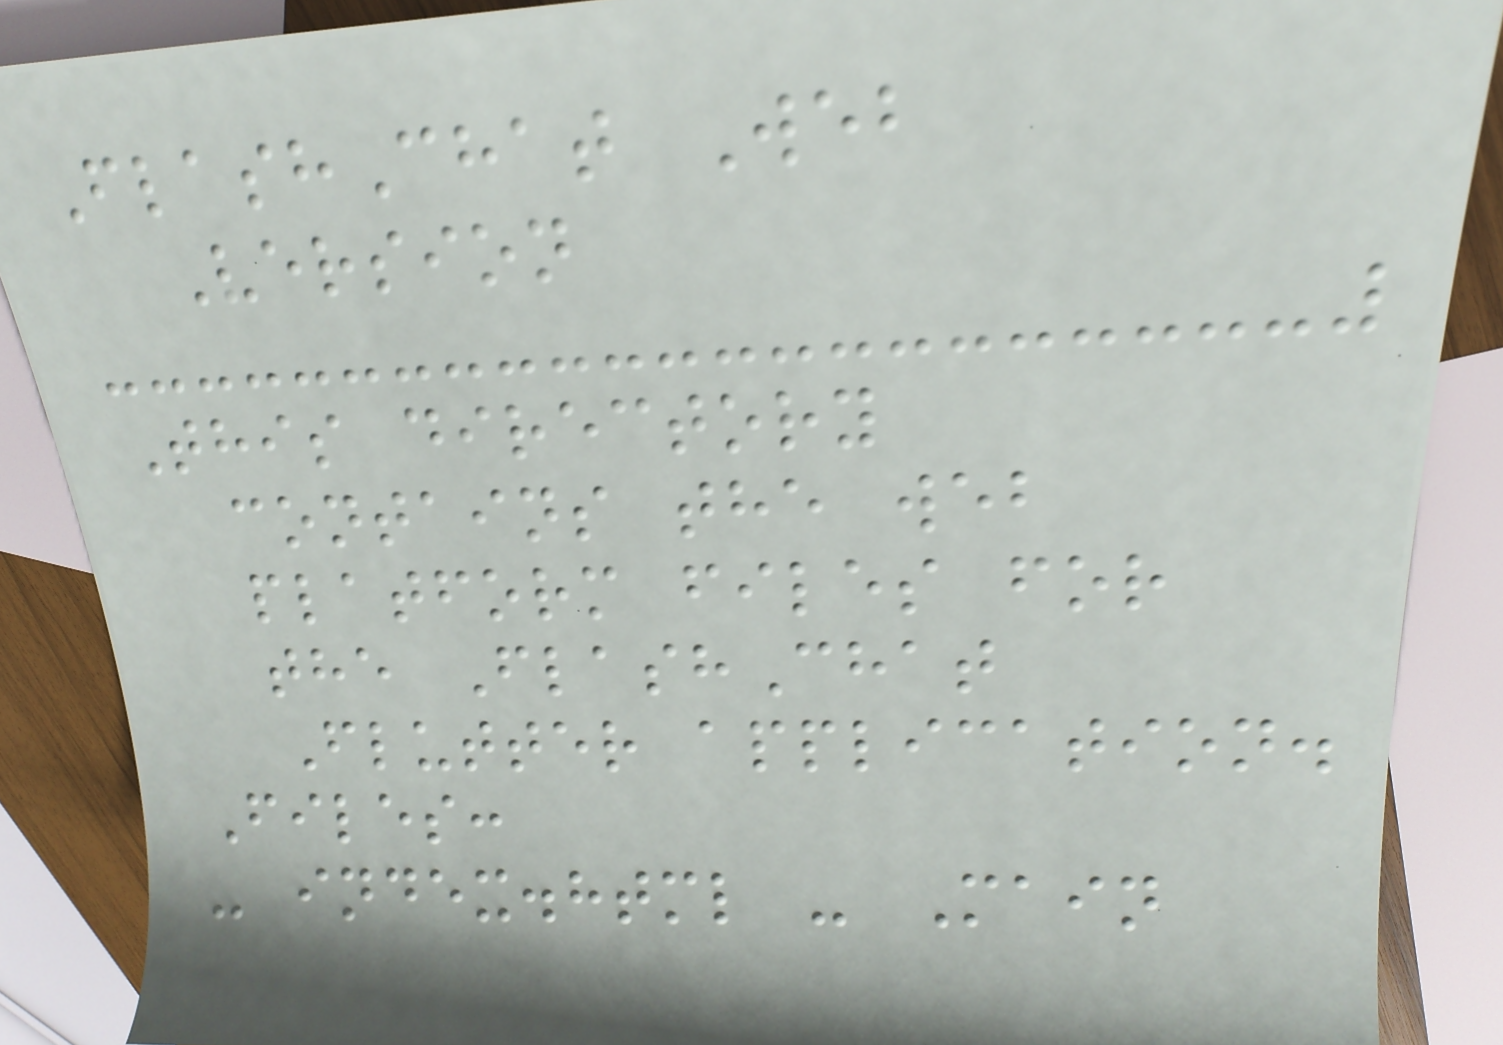FlashChat Web
Version
This directory
contains the web
platform files for
the FlashChat
Flutter application.
Files:
- index.html - Main
